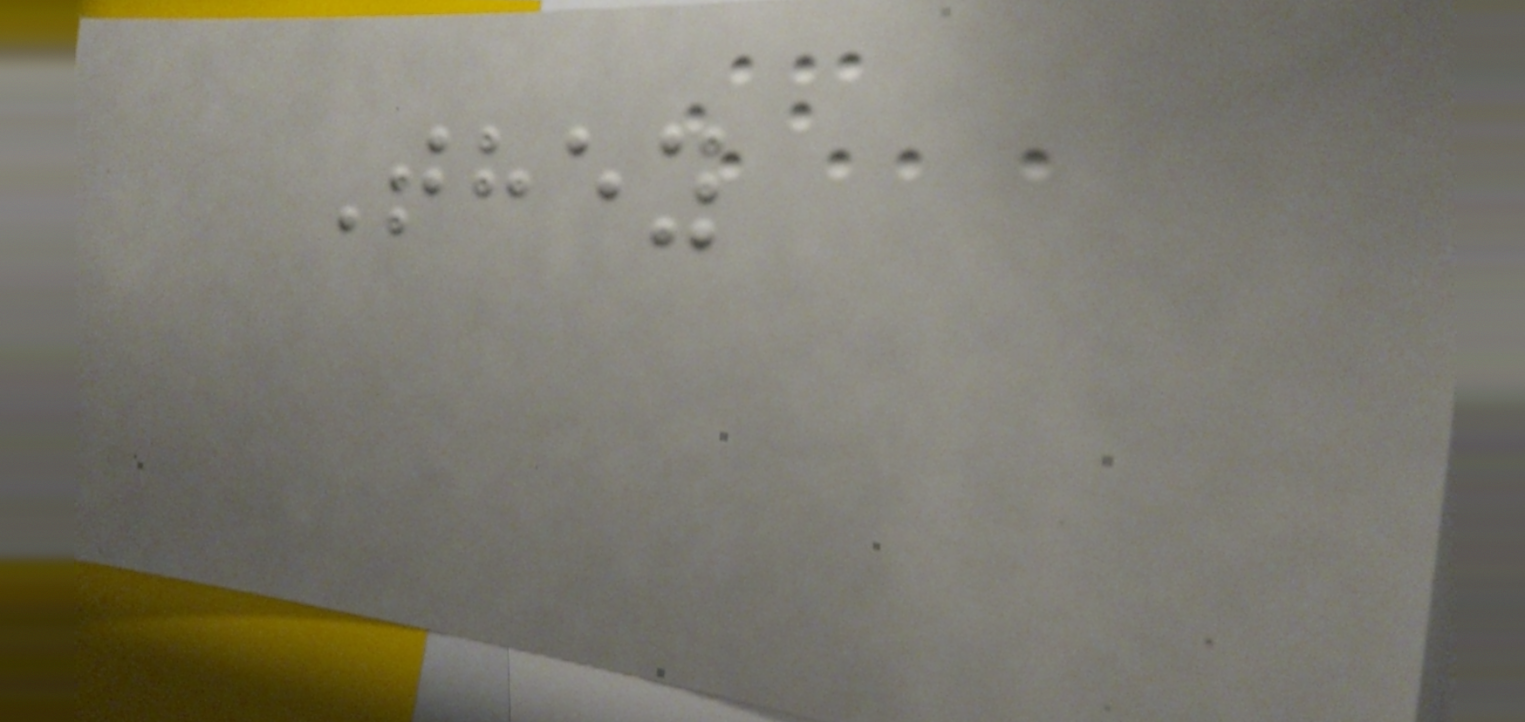They
